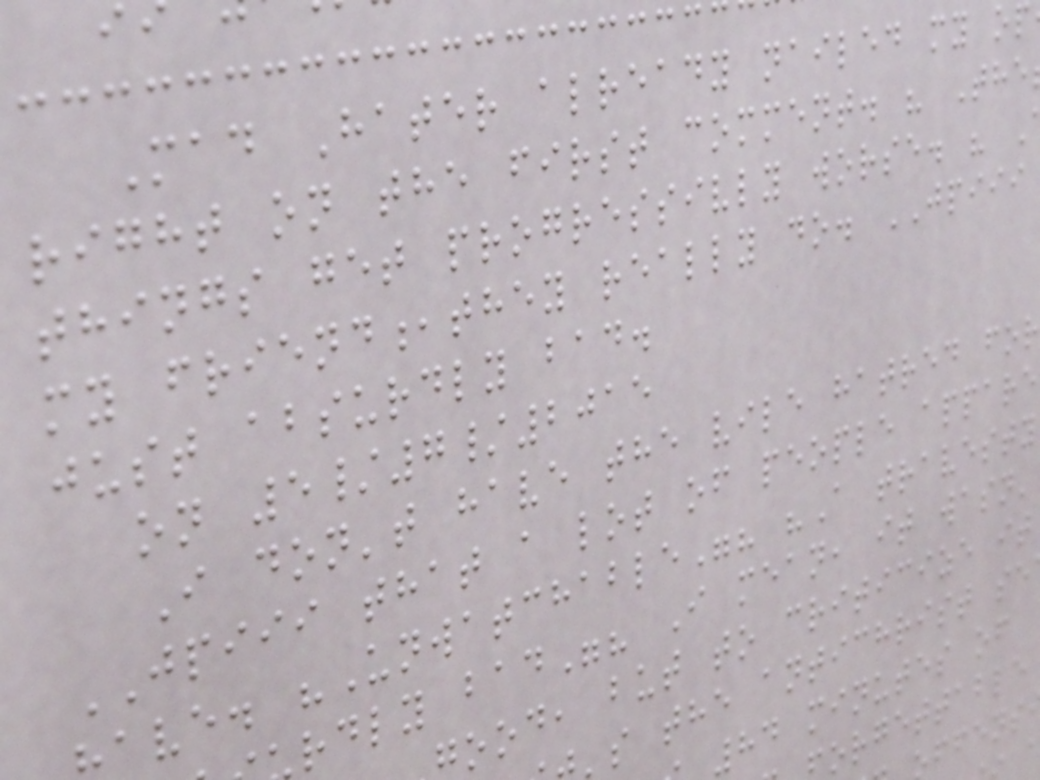Mad Hater already nailed my op
right on the first comment. " The
my friend,they really do. JPIII
just absurdly bad.
on 5/7/2015
I don't have the vile hatred for
JPIII that a lot of people appare
ave. "Unwatchable"? "A travesty
rdly bad"? I mean, it wasn'
ood, but to criticize it
's the antichrist se
84 minutes of
